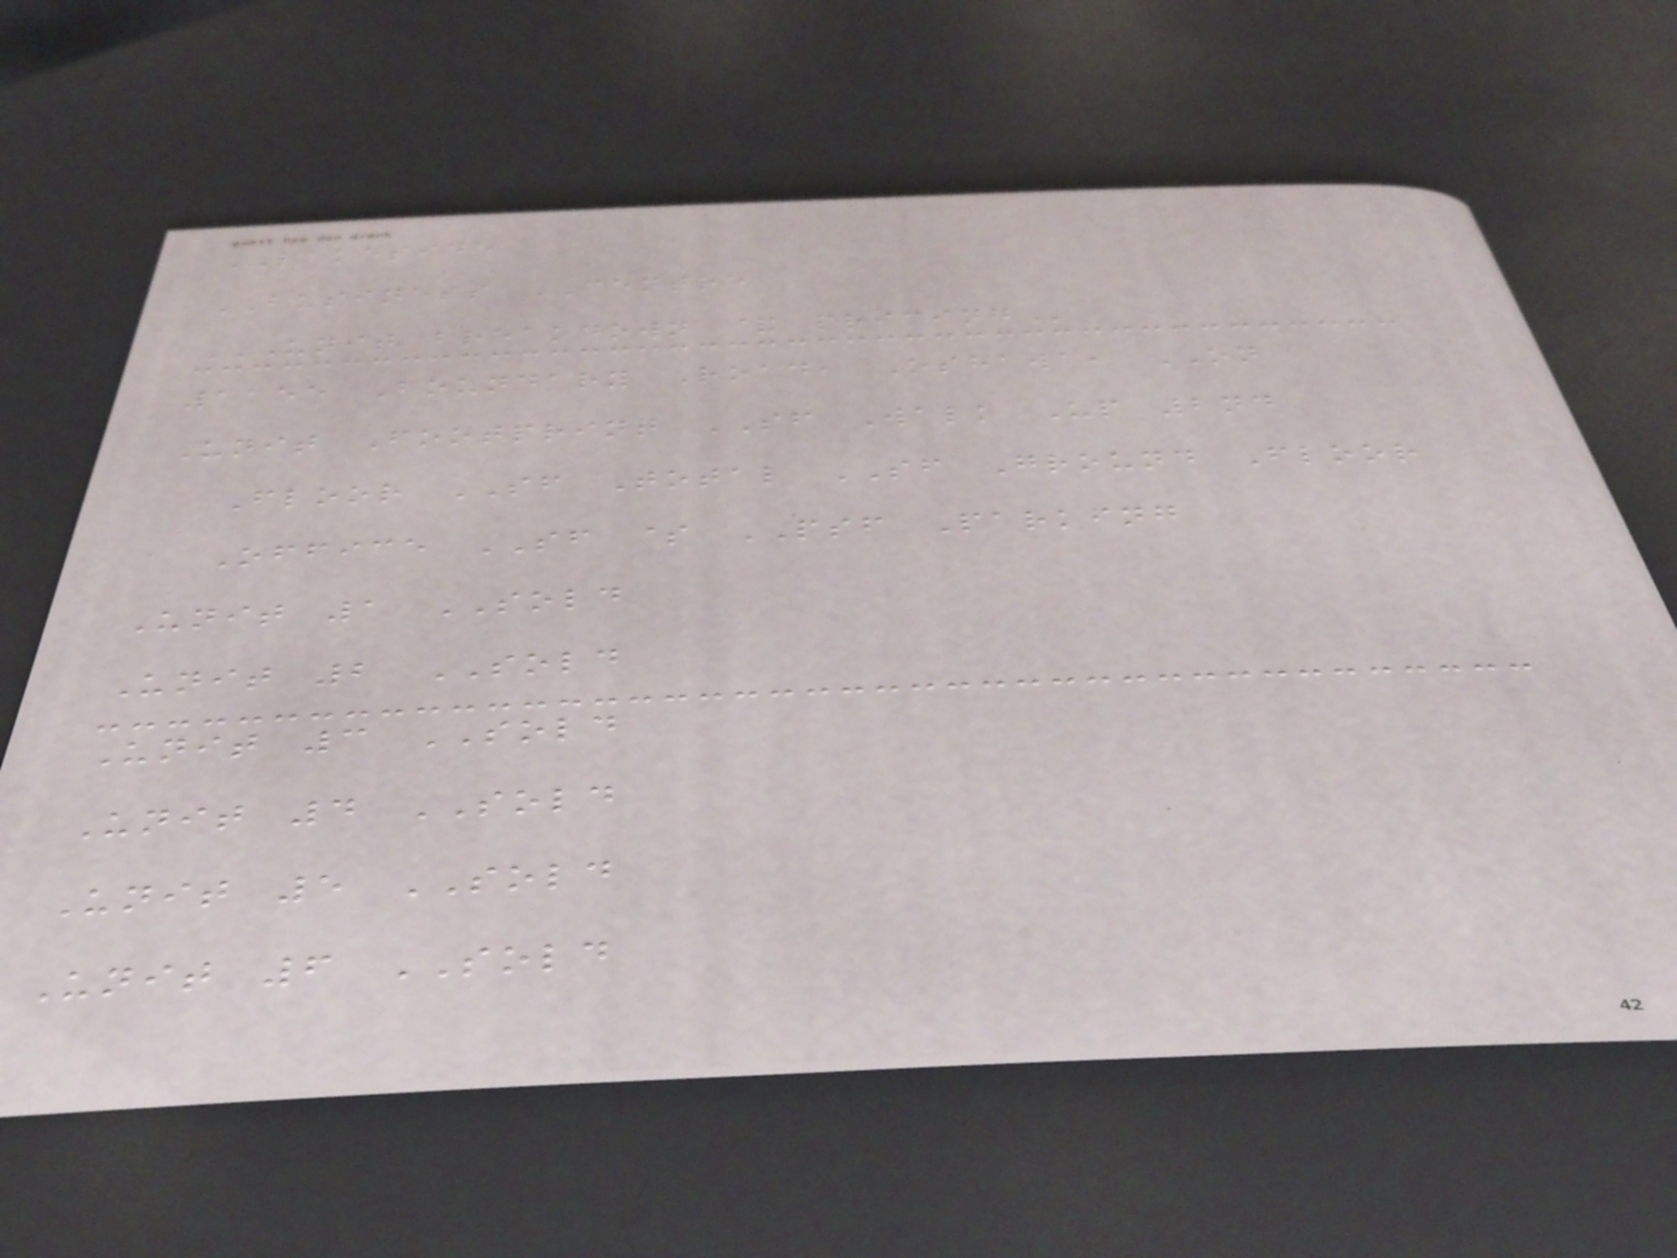LAKESIDE
BUSINESS CENTRE
UNIT BREAKDOWN & PRICING
1155 Boundary Road, Oshawa, ON
Unit Footprint SF Walk Up 2nd
Floor SF Total SF Ground Floor
Office SF $ PSF Parking
Unit 1 SOLD
Unit 2 SOLD
Unit 3 SOLD
Unit 4 SOLD
Unit 5 SOLD
Unit 6 SOLD
